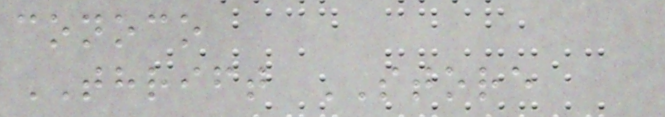conoco
THRIFT STORE
